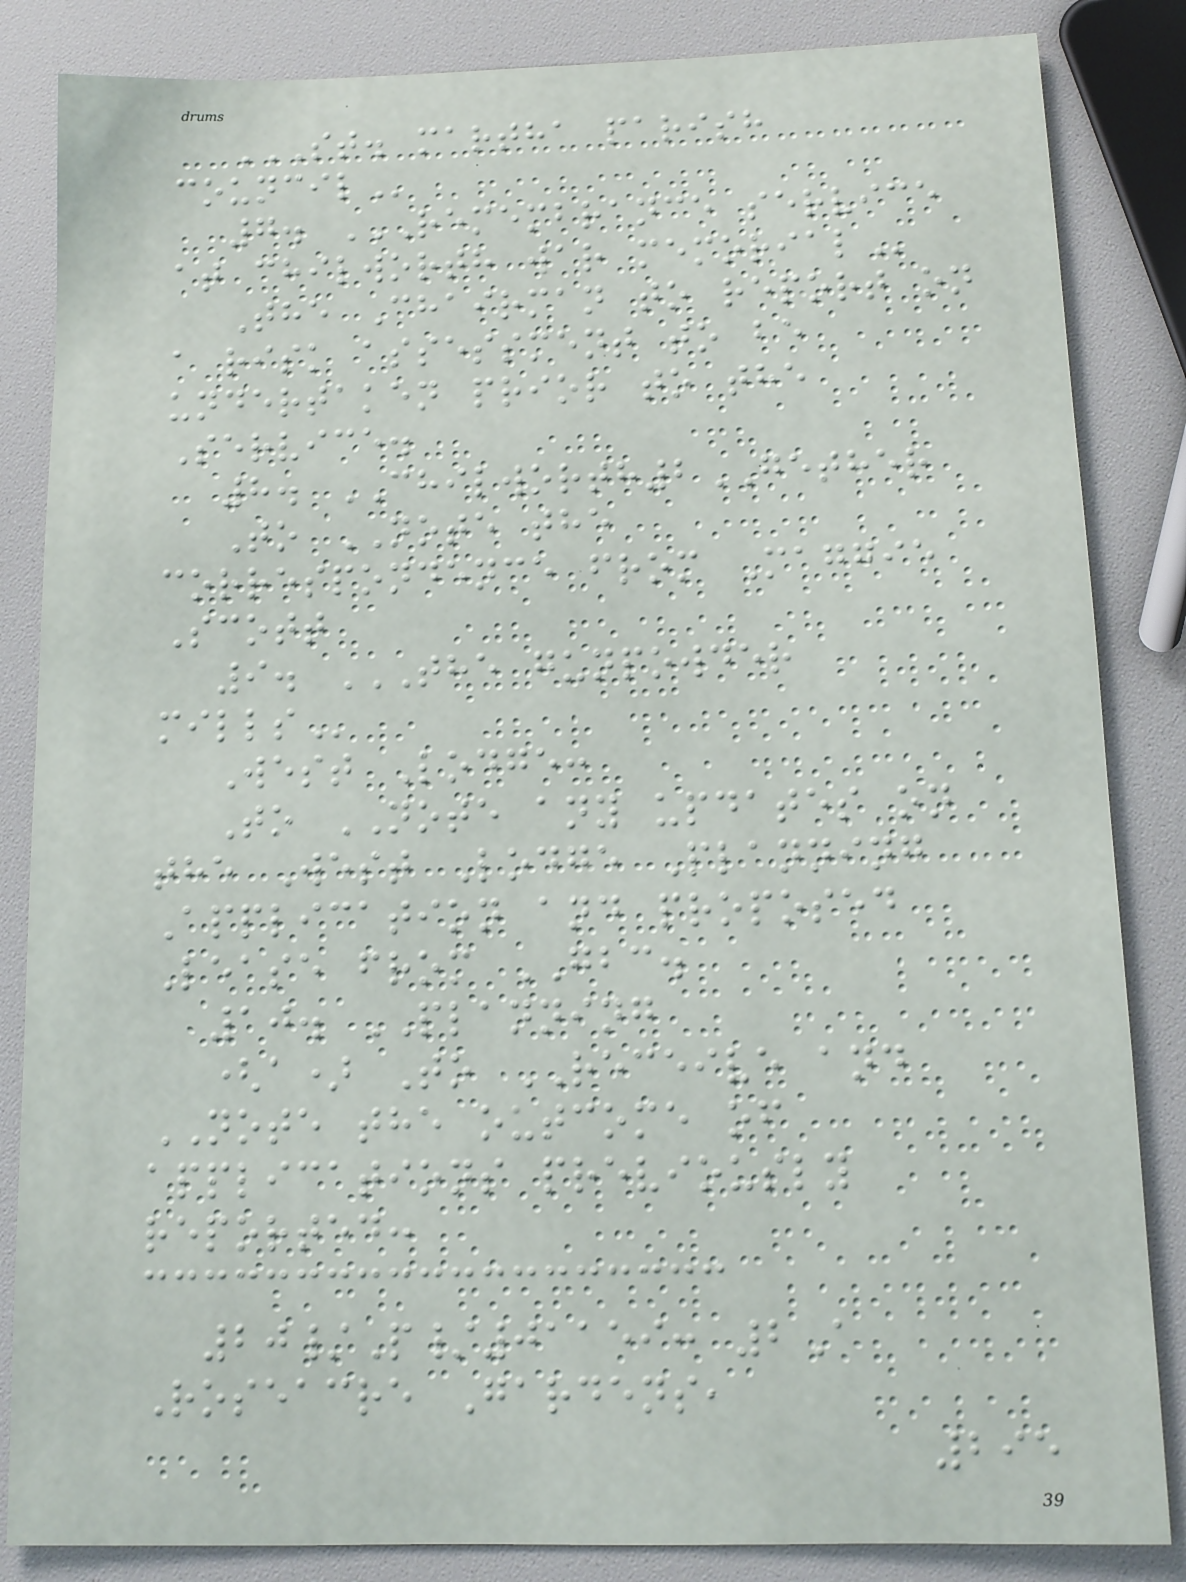ST. MARTHA PARISH
COUNCIL
7. REMEMBRANCE SERVICE
AT CHILWORTH WAR MEMORIAL
The Chairman to report on
a risk assessment to be
undertaken prior to the
Service.
8. CHILWORTH2GETHER
To NOTE the
correspondence from Maggie
Scott
9. THE GUNPOWDER
MILLS
West Lodge:
To NOTE any updates on
the West Lodge Planning
Application and proposed
Lease from GBC.
10. PLANNING
(a) To RECEIVE and
NOTE the outcome of
applications previously
reported:
20/P/01159: 2A
Roseacre Gardens,
295
